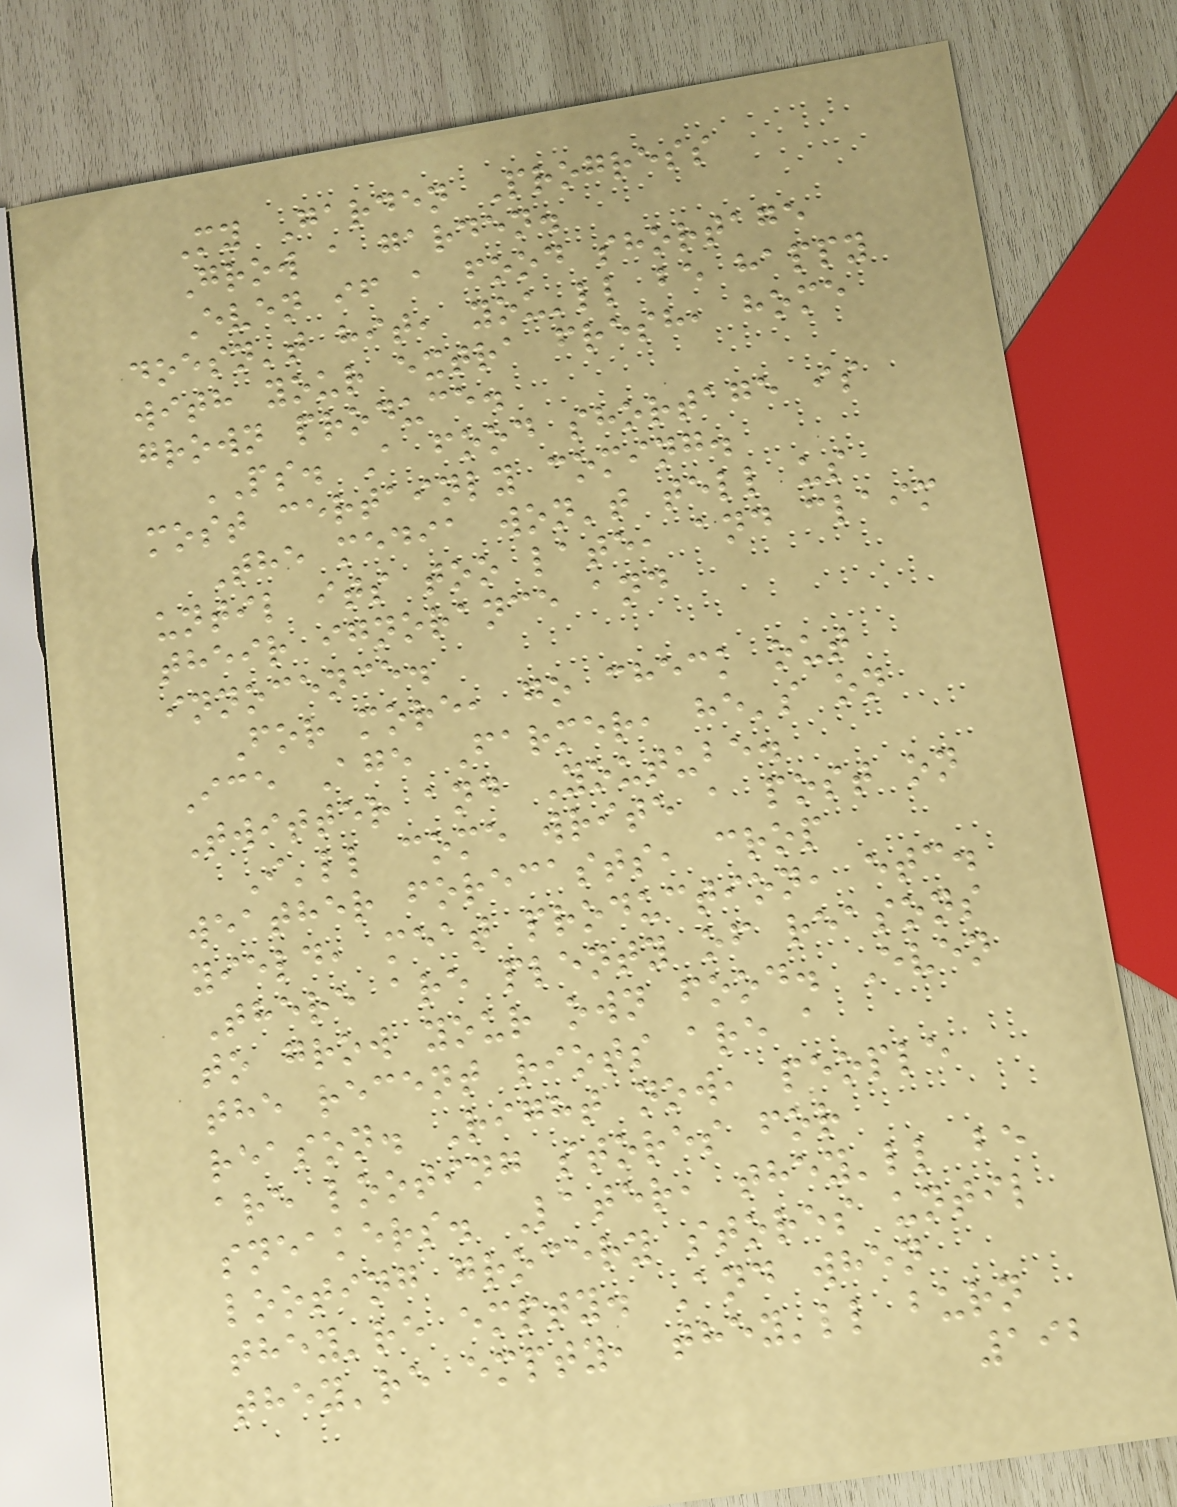My Garden Progress
Grow a garden.
Even if a food shortage
doesn't hit, you'll be happy
with your extra fresh, home
grown produce.
PS. A food shortage is
most certainly coming.
The media won't tell us
until its too late, and claim
their ignorance and
innocence.
For more, go check out
Ice Age Farmer, he's on
Twitter and Youtube.
I'll come write a post on
weather forecasts, crop
yield, meat production, etc.
There are plenty of reasons
to grow your own food. Even
the recent riots are a
reason. Right now, people
are looting stores for
sneakers. Later, they'll be
looting grocery stores until
they're empty. And when
they're empty, they'll burn
192
